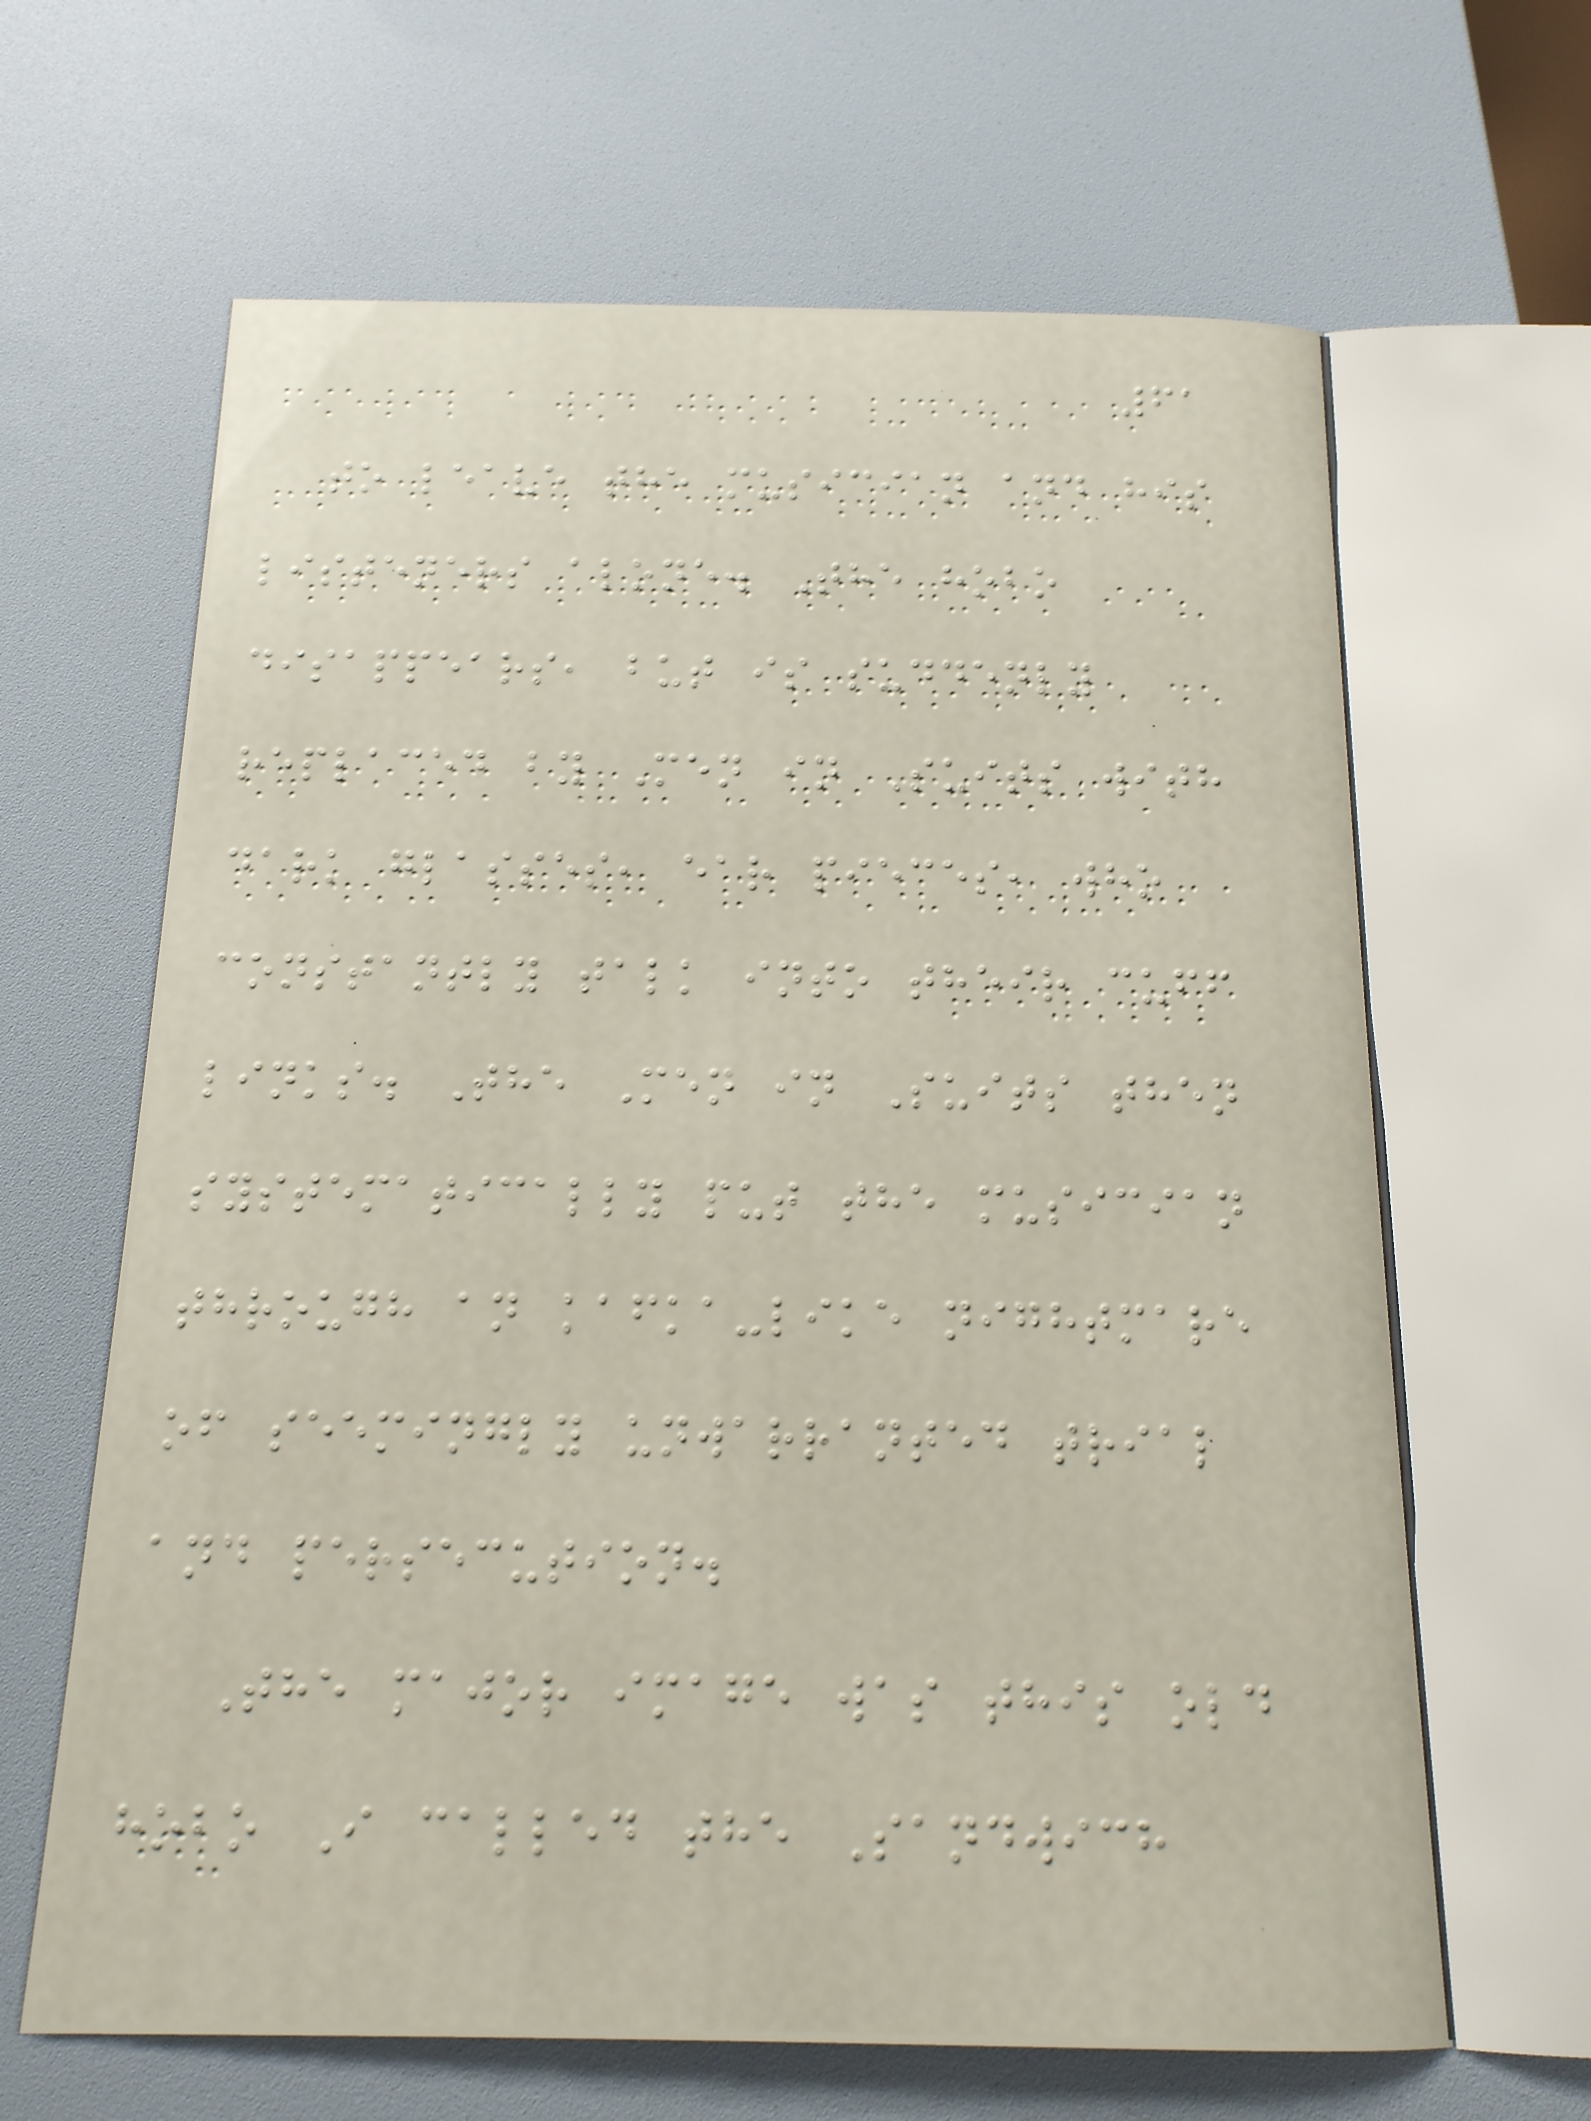61
to leave the musician and his
listeners alone. The hobo
disappears, but is suddenly
replaced by Men in Suits with
dark glasses, ear pieces, who
constantly talk into their cuff
links. The Men in Suits then
systematically put the musician
through an kafka-like nightmare
of seemingly unwarranted trial
and persecution.
The major image was this old
hobo I called the Sandwich
